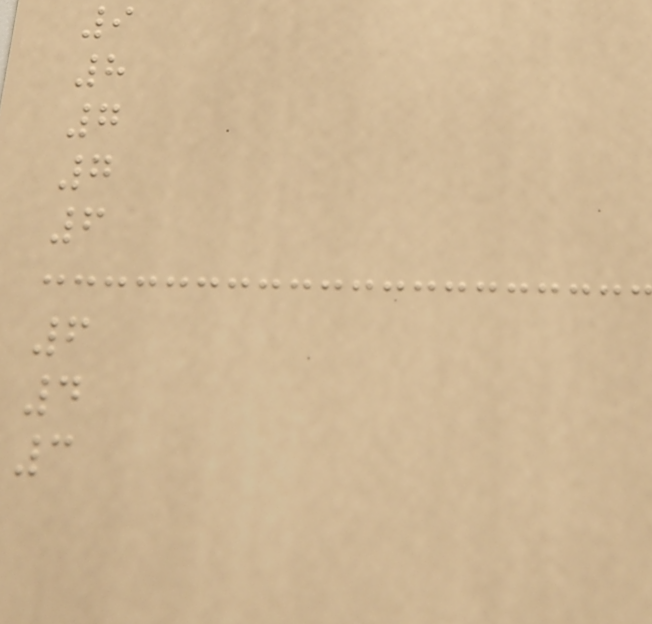9
8
7
7
6
6
4
3
